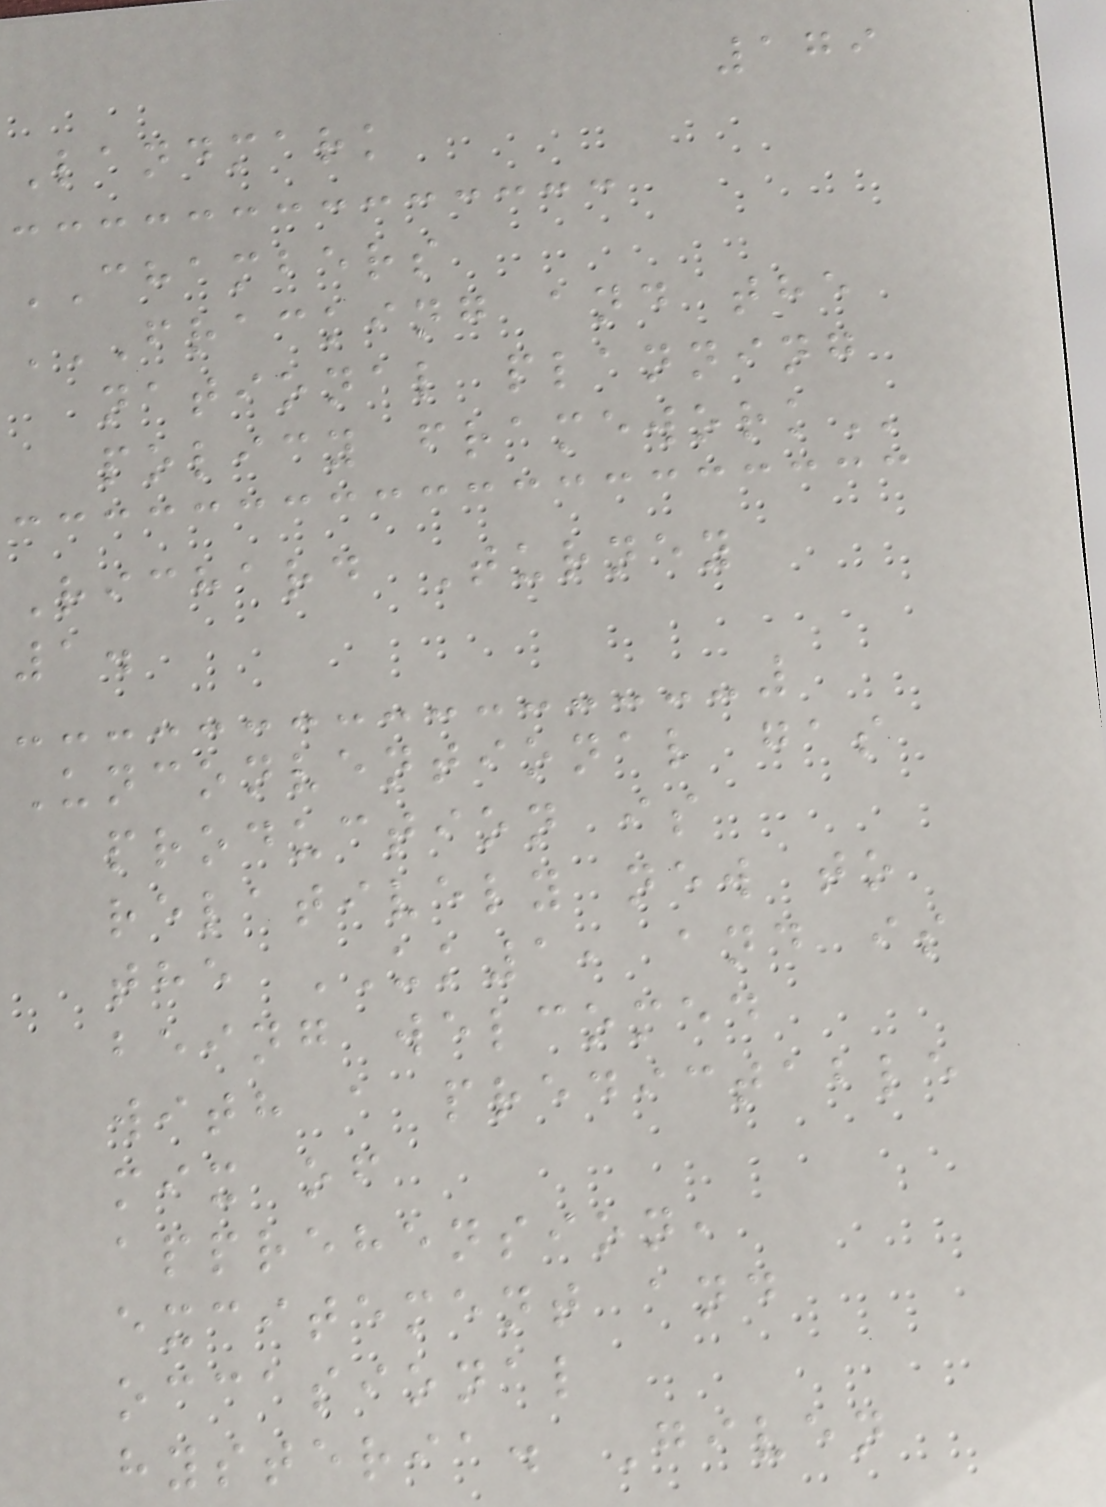179
Landmark
CHAMBERS
FRACKING AND THE
NATIONAL PLANNING
POLICY FRAMEWORK
Richard Turney
1.
Unconventional gas
production is
relatively new to
the UK1, and is
being welcomed
with a predictable
mix of
apprehension,
excitement and
occasional
hysteria. Given
